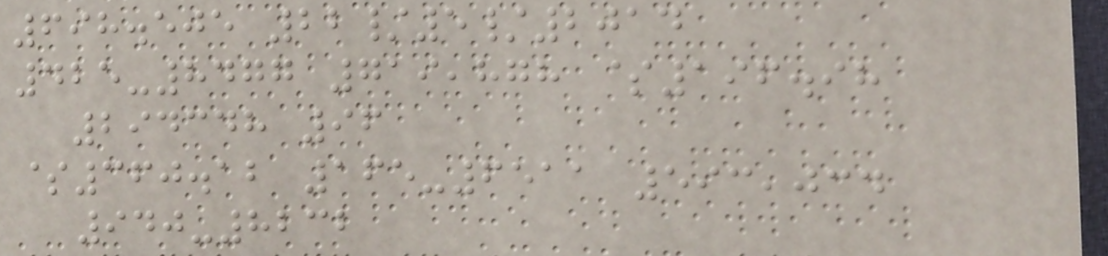698.505 22/5/2014
425-8477 719,878 $196.98
294348 96
$360.12 165-6511 593,034
940-8232
